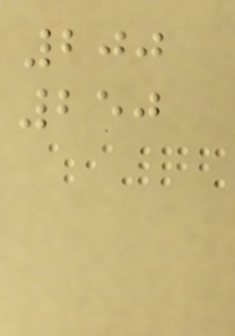200
250
